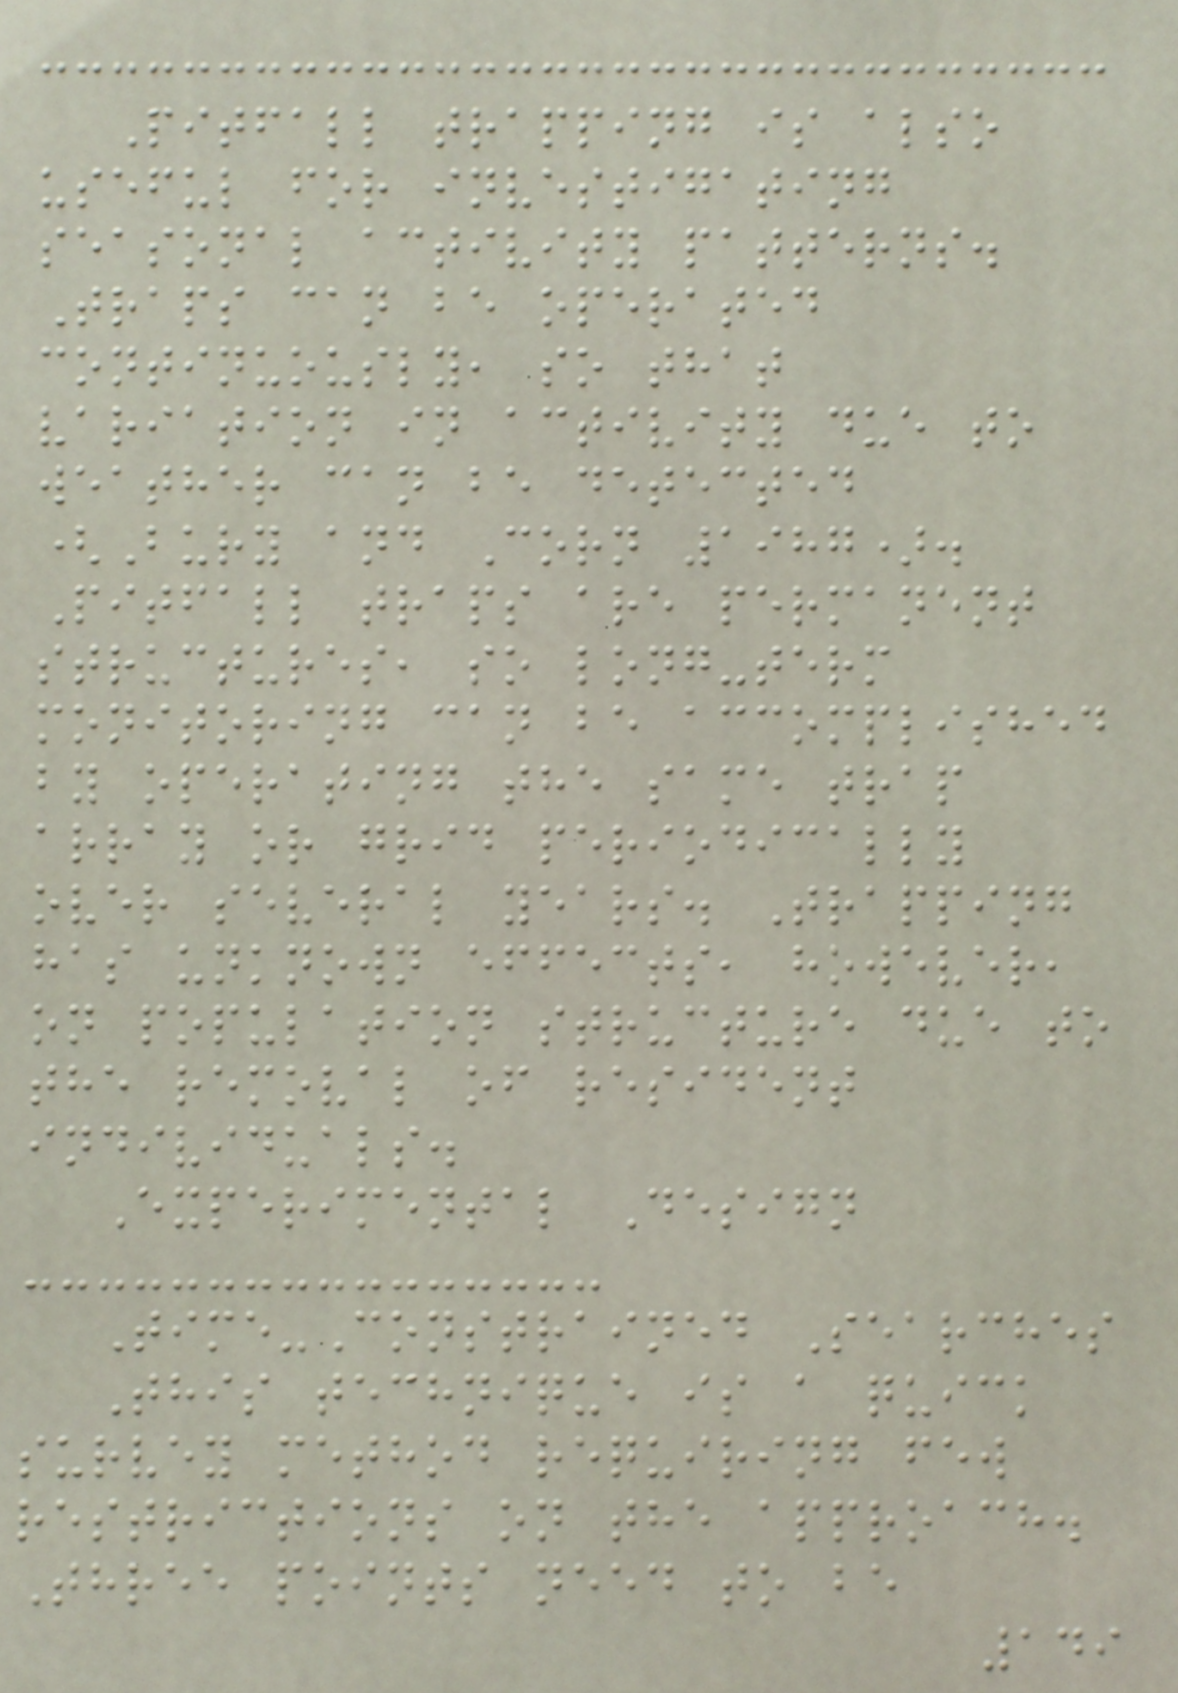Pitfall trapping is also
useful for investigating
seasonal activity patterns.
Traps can be operated
continuously, so that
variation in activity due to
weather can be detected
(Bury and Corn 1987).
Pitfall traps are permanent
structures, so long-term
monitoring can be accomplished
by operating the same trap
array or grid periodically
over several years. Trapping
has unknown effects, however,
on population structure due to
the removal of resident
individuals.
Experimental Design
Time-Constrained Searches
This technique is a quick
survey method requiring few
restrictions on the approach.
Three points need to be
149
